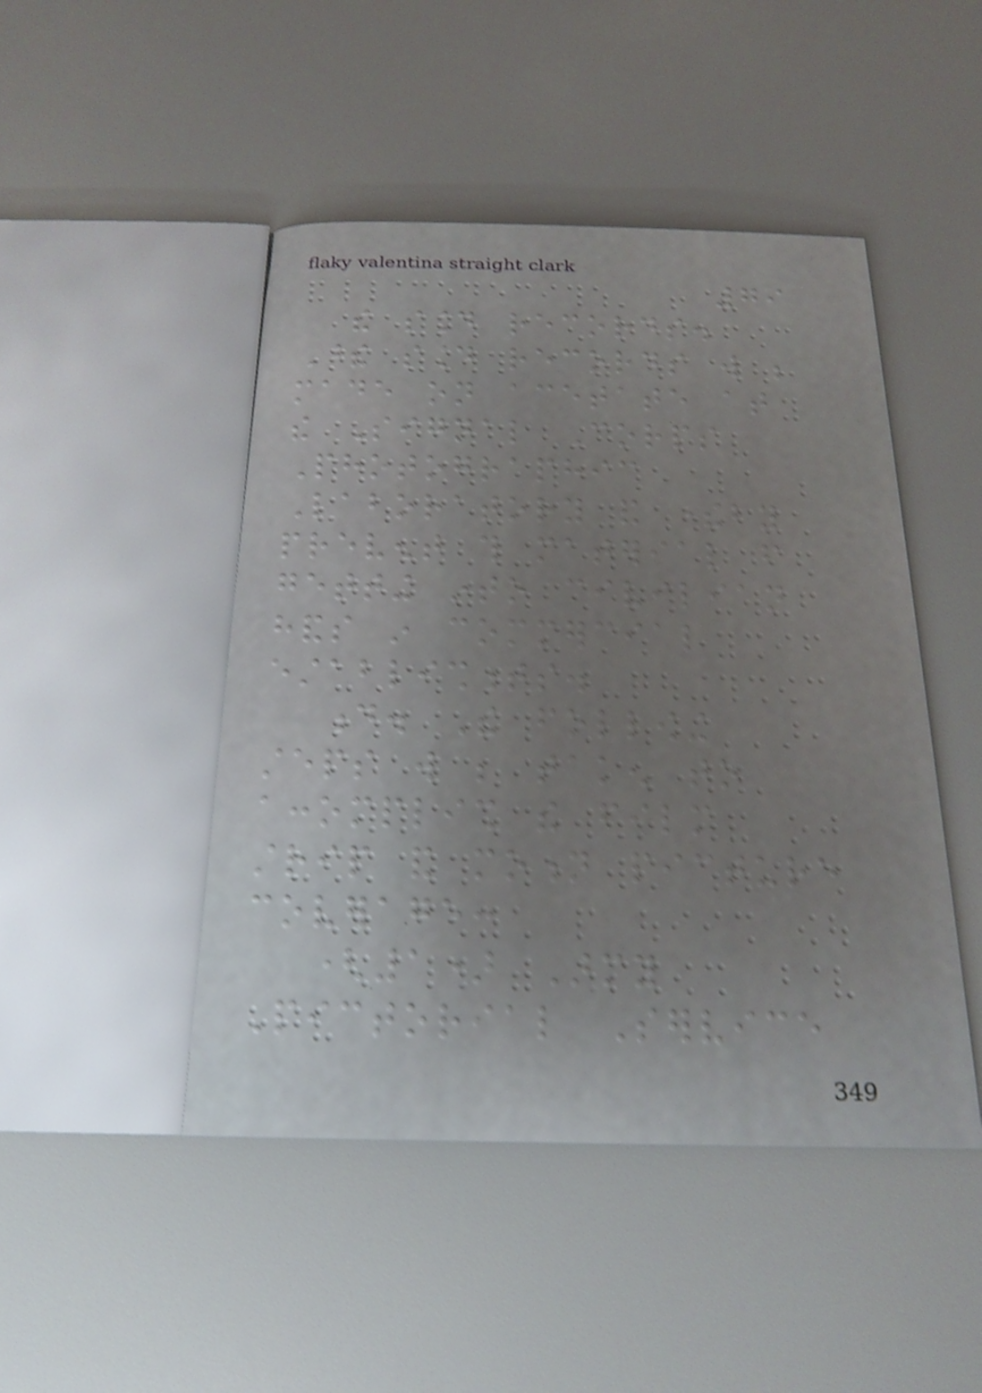79
the sound records.
These sound records will be
made on acetate at
the Signal Corps
Photographic
Laboratory and thereby
prevent this material from
getting into civilian
hands in commercial
establishments.
d. The following
steps will be taken to
accomplish the film
strip and motion picture
coverage:
(1) Army
Pictorial Service
